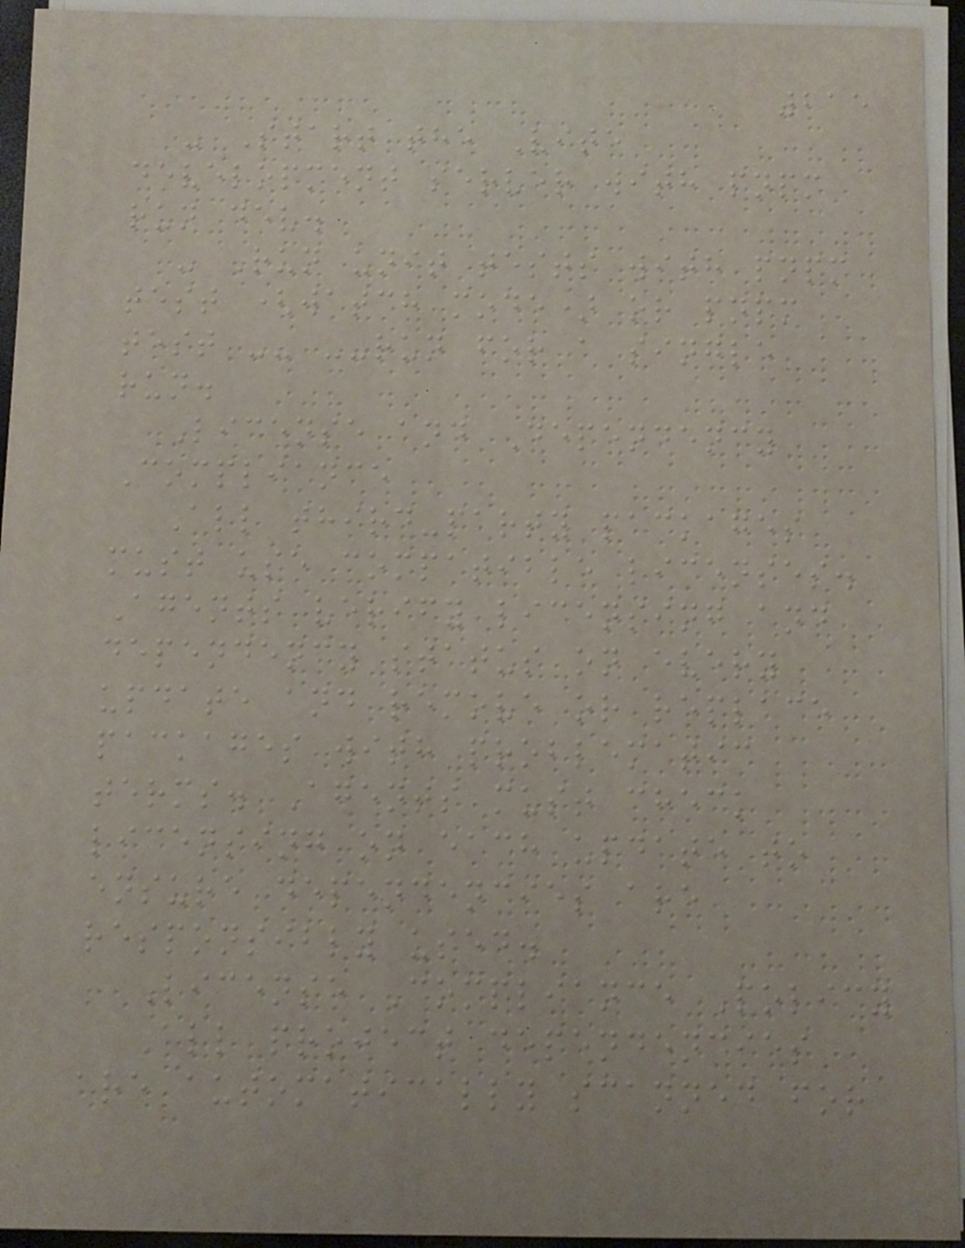215
- Start the Vite
development server with pnpm
run dev.
- Run unit tests with pnpm
test (watch mode) or pnpm
test -- --run for a single
run.
License and Dependency
Compliance
All third-party packages
must use compatible licenses.
Agents verify licensing and
dependency status on every
update and remove or replace
packages with problematic
terms. Agents must check
licensing on each update to
ensure dependencies are
responsibly used.
License Compliance Policy
All project dependencies
are automatically scanned for
